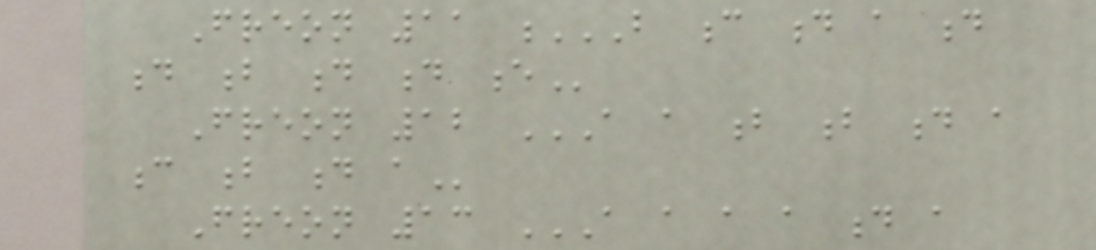Freon 11 B C D A D
D B D D E
Freon 12 A A B B D A
C B D A
Freon 13 A A A A D A
